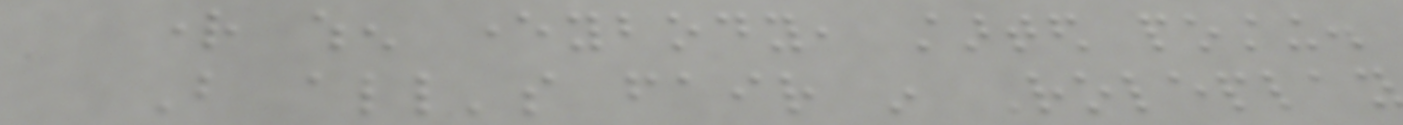right when everybody, started posting.
But all's fair in Roleplay
